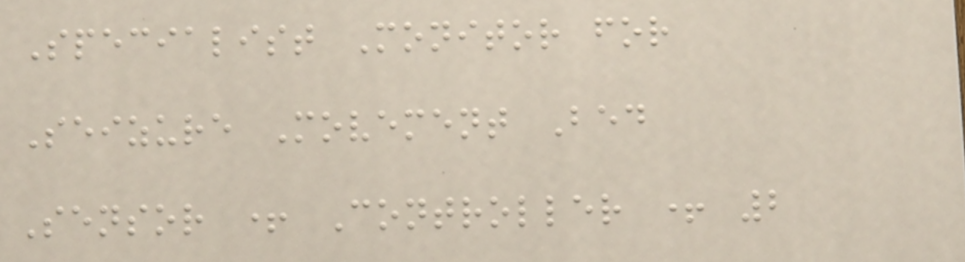Specialist Monitor for
Seizure Movement Bed
Sensor + Controller + 2
